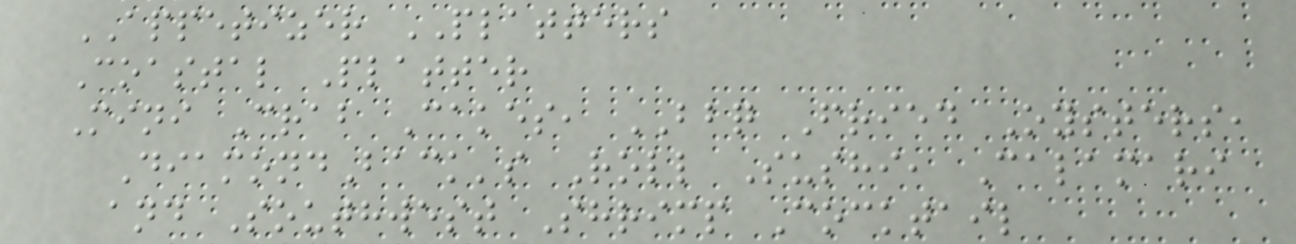APPETIZER PLATTERS
Coastal Platter
Mini Crab Cakes, BBQ Fried Oysters,
DiamondBack's Roll Sushi, Calamari
and Southwest Shrimp Cocktail
